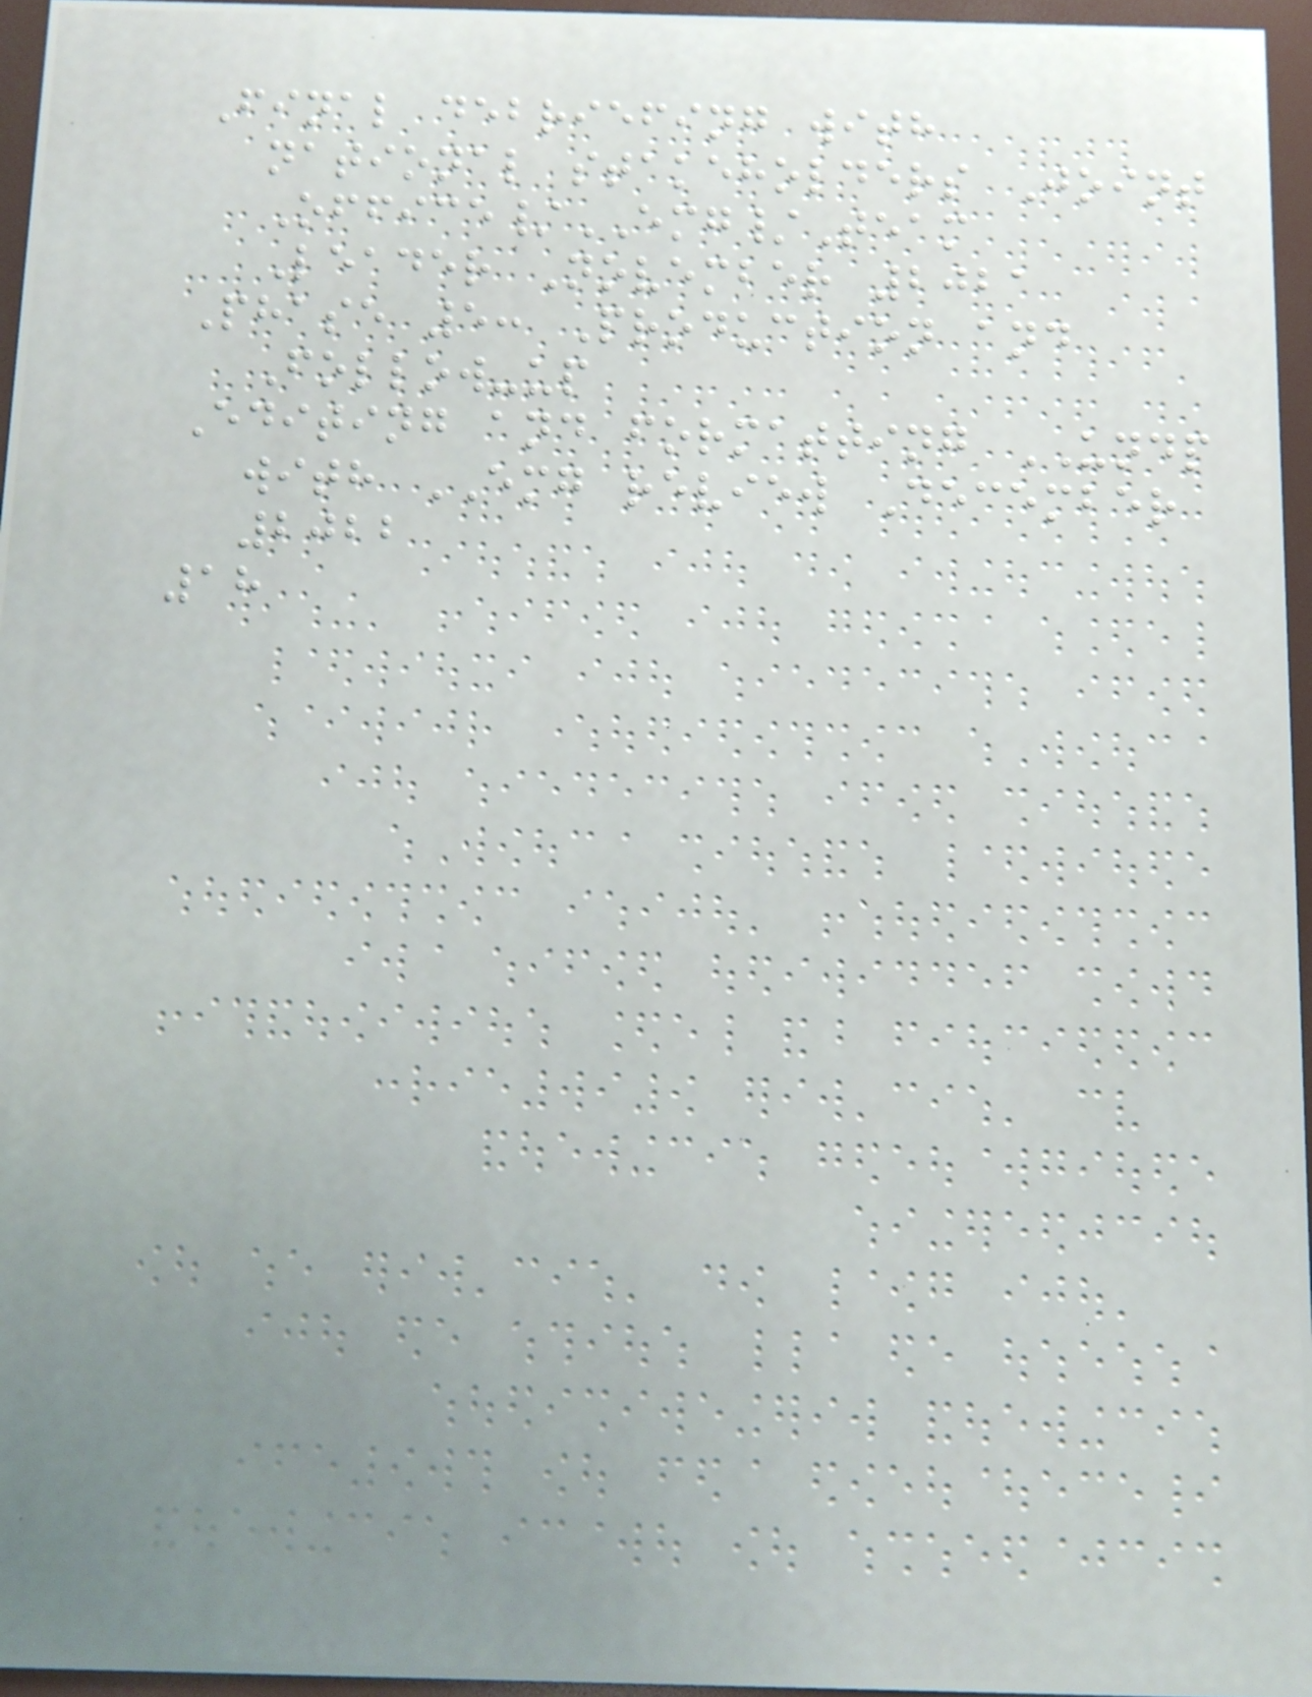Final debriefing with
national stakeholders Joint
Office/EMG/Team
Leader November 2021
Phase 5: Production and
Follow-up
Editing and formatting UNDP
with EMG review December
2022
18
